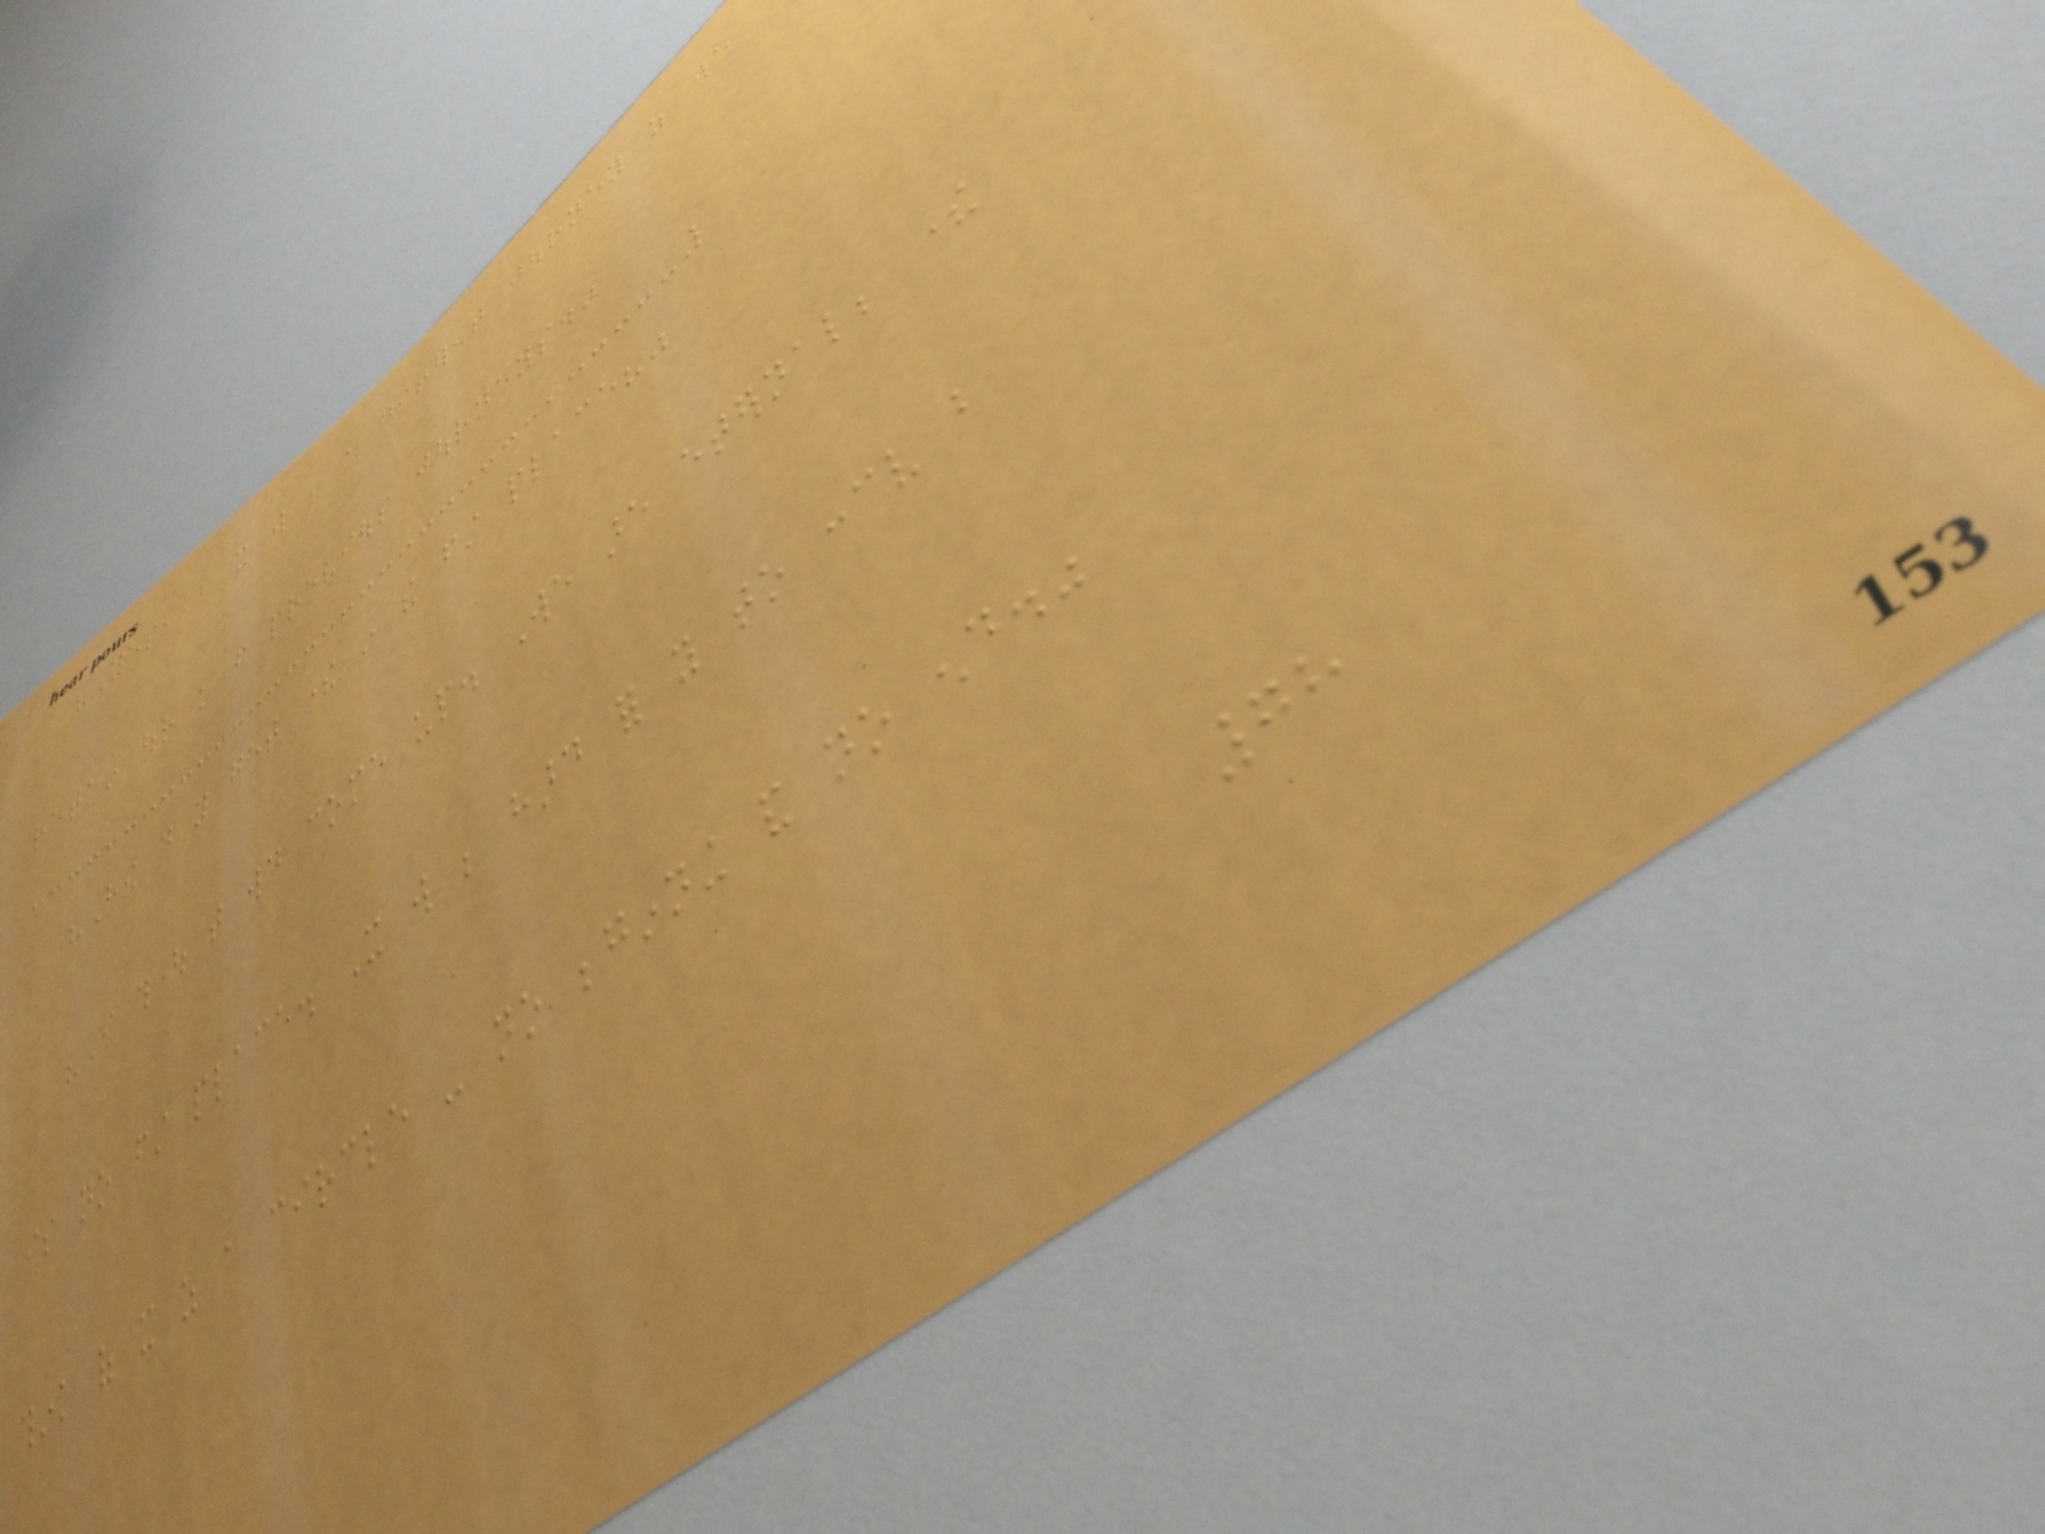"Yes, but it will be a different journey as we
retain our knowledge from previous journeys."
"How do you get there in the first place?"
"I thought that would come up. We are eternal; there
is no first place. It will be hard for you to conceive but
think of it as a circle - no beginning and no end."
78
